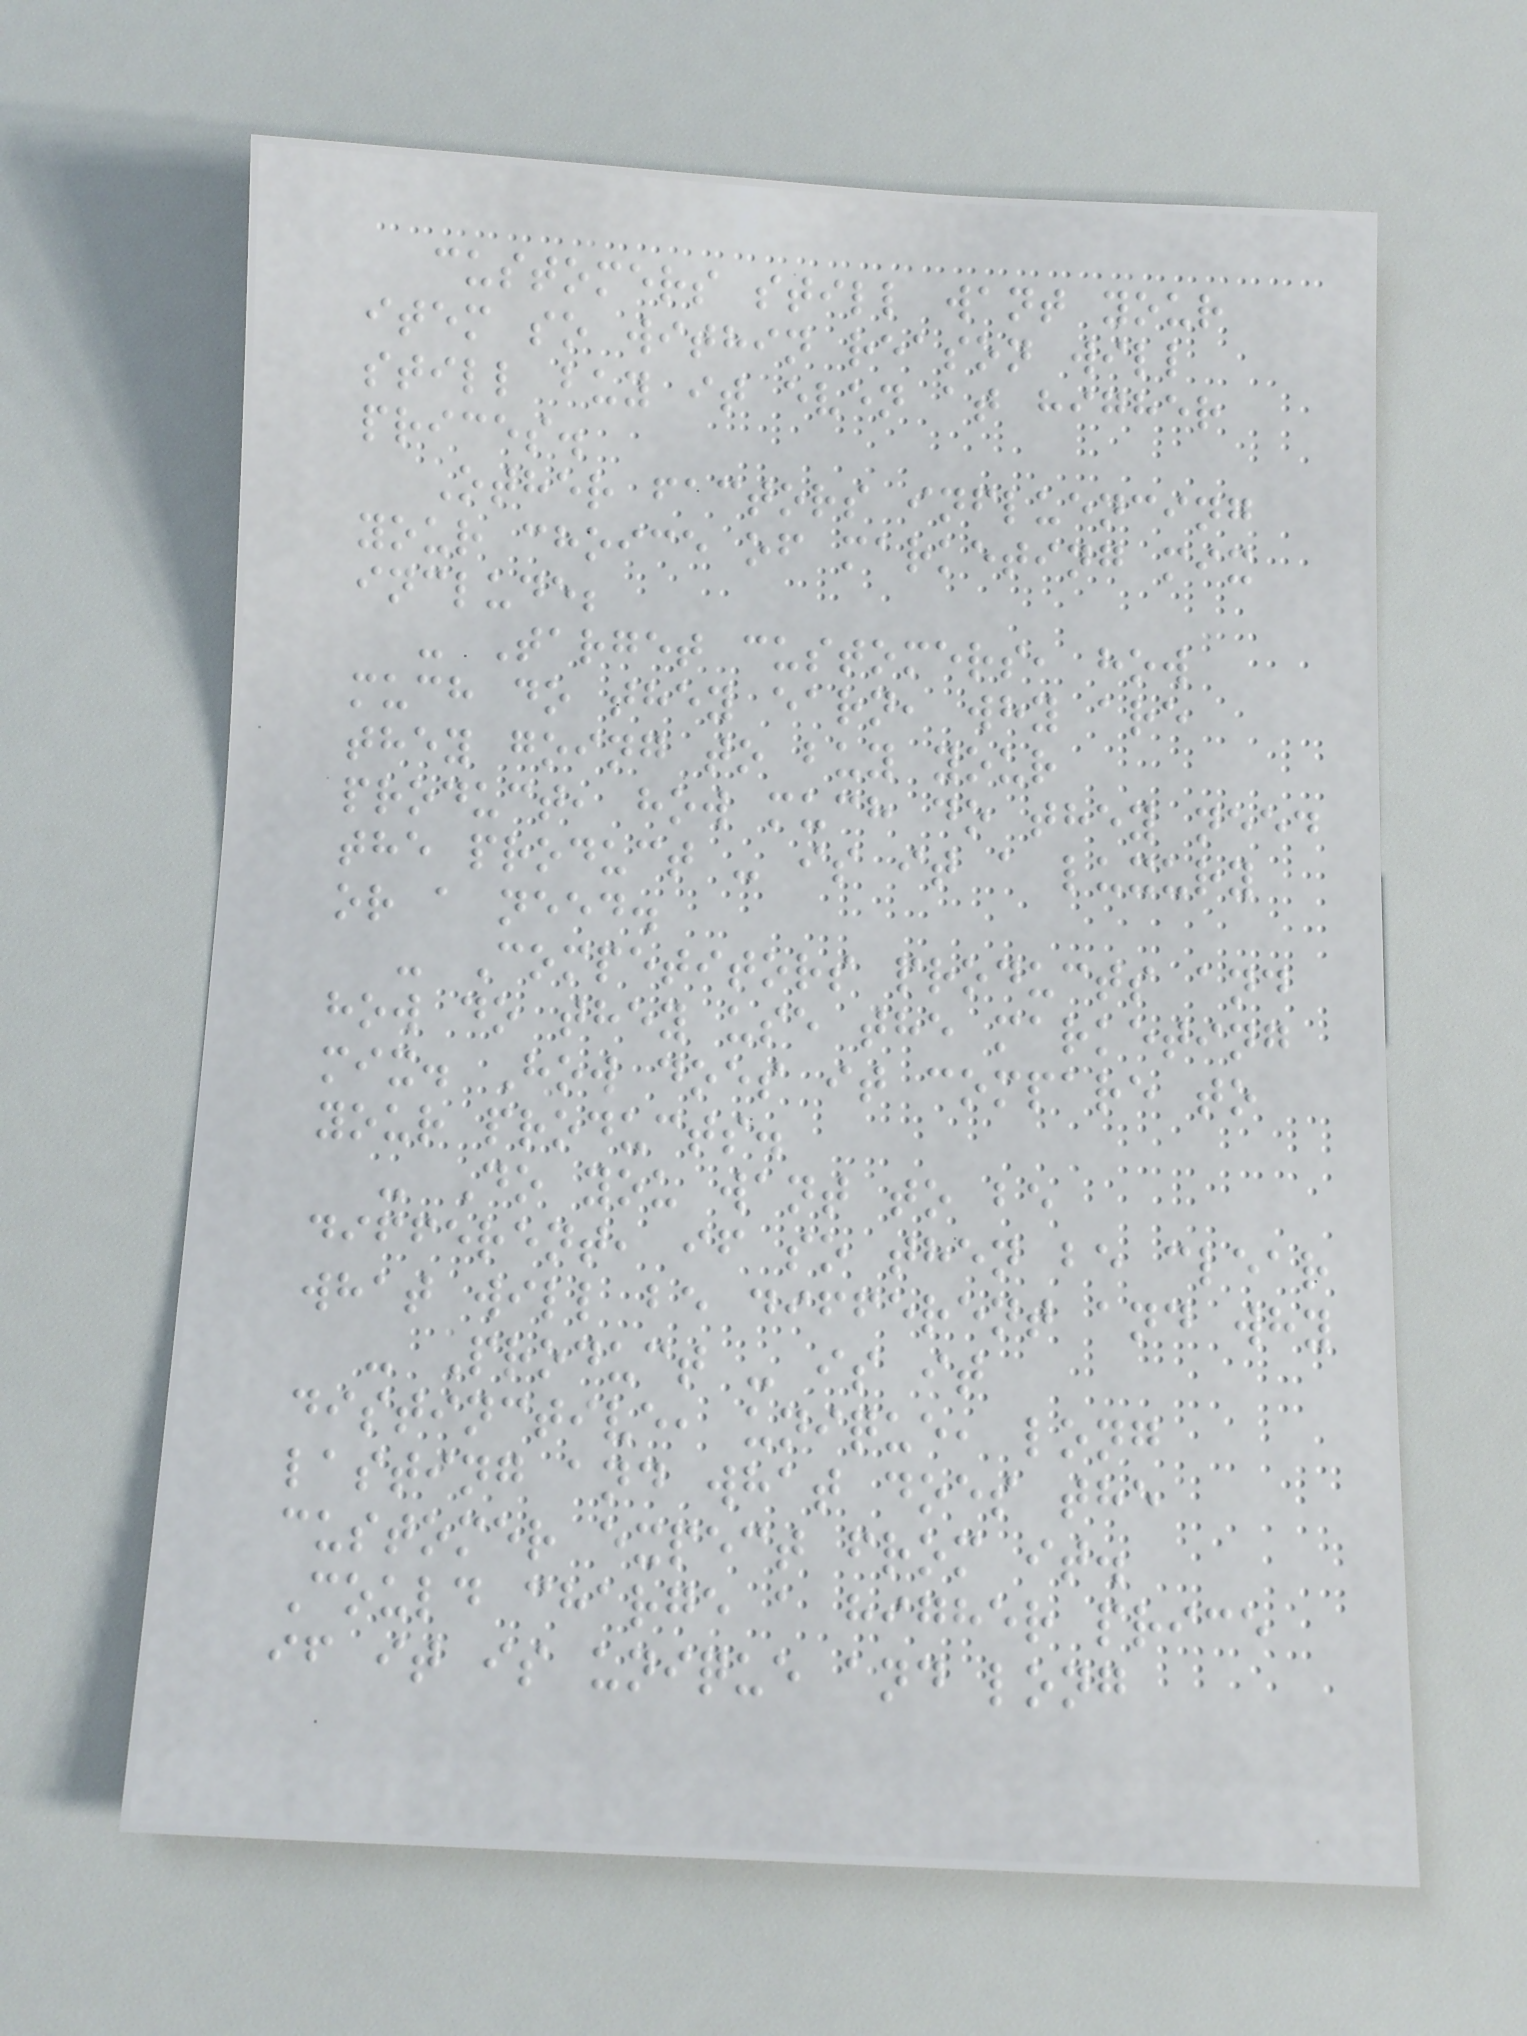customers still want your
item so within reason will
still buy it even at higher
prices.
Other factors influencing
your choice of marketing mix
include;
- Target customers, how
much do they earn, why are
they going to buy your
product, how much do they need
the product - is it a luxury
or a need.
- Competitors products and
how do they use the marketing
mix. How does it compare to
your products.
- Do you want to be
different, if so then be clear
what will be different and why
- Product - is it
distinctive, unique, long
lasting and what does the
customer expect from it.
Could charge a higher price
if it is unique and long
